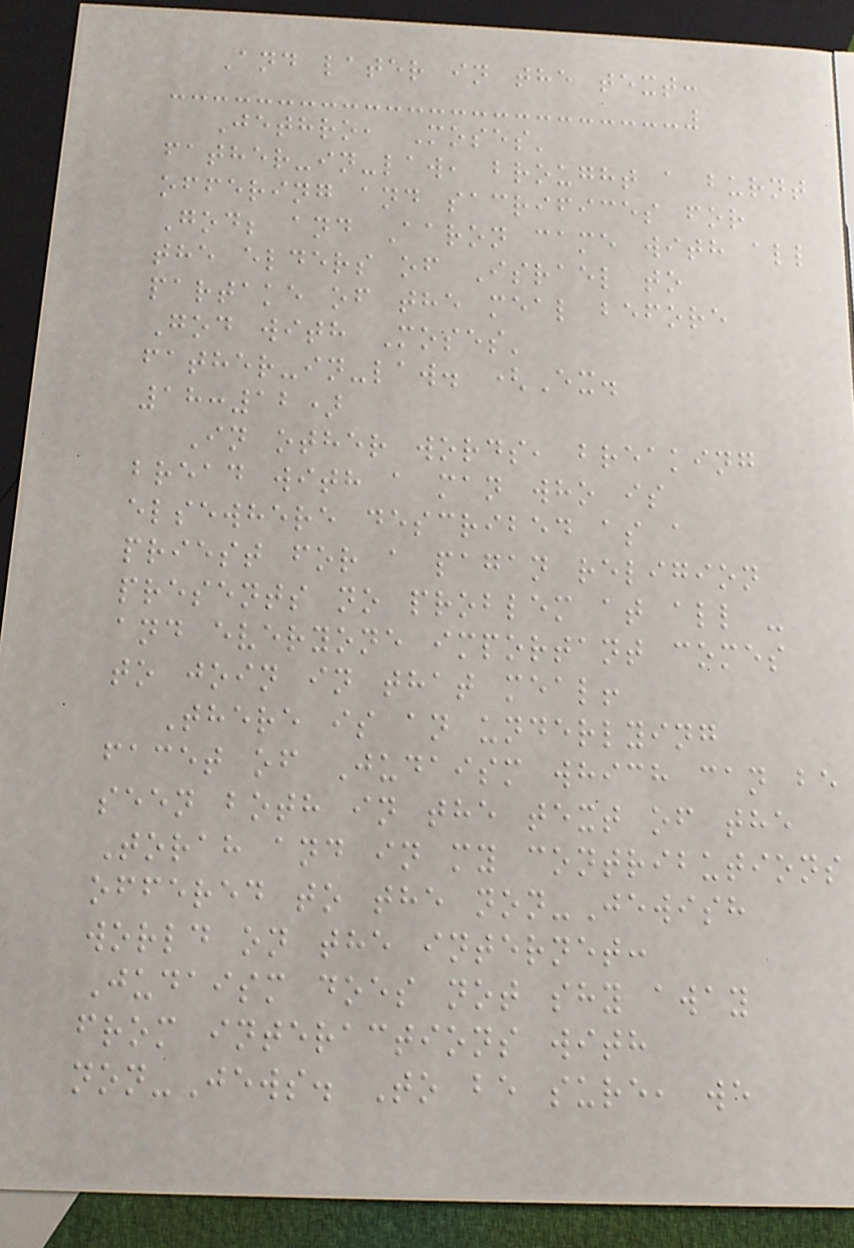And later in the text:
Jethro, Moses'
father-in-law, brought a burnt
offering and sacrifices for
God; and Aaron came with all
the elders of Israel to
partake of the meal before
God with Moses'
father-in-law. (Ex.
18:12)
In other words, breaking
bread with a man who is
elsewhere described as a
priest for a pagan religion
presents no problem at all -
and everyone important comes
to join in that meal!
There is an underlying
facet of Judaism which can be
seen both in the text of the
Torah and in my contributions
offered to the non-Jewish
world on the internet:
Judaism does not shy away
from interactions with
non-Jews. To be sure, we
